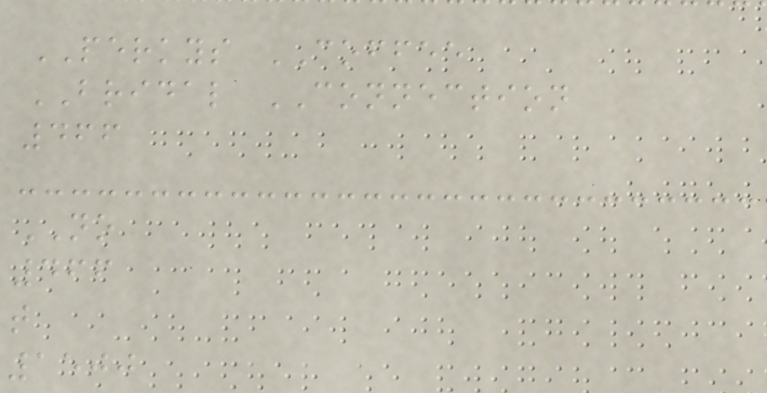PERKYS COFFEE
BRIDAL CONNECTION
466
NO
466
t
1500
